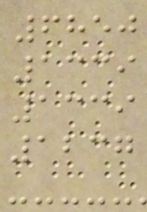6850
1339
1339
1237
